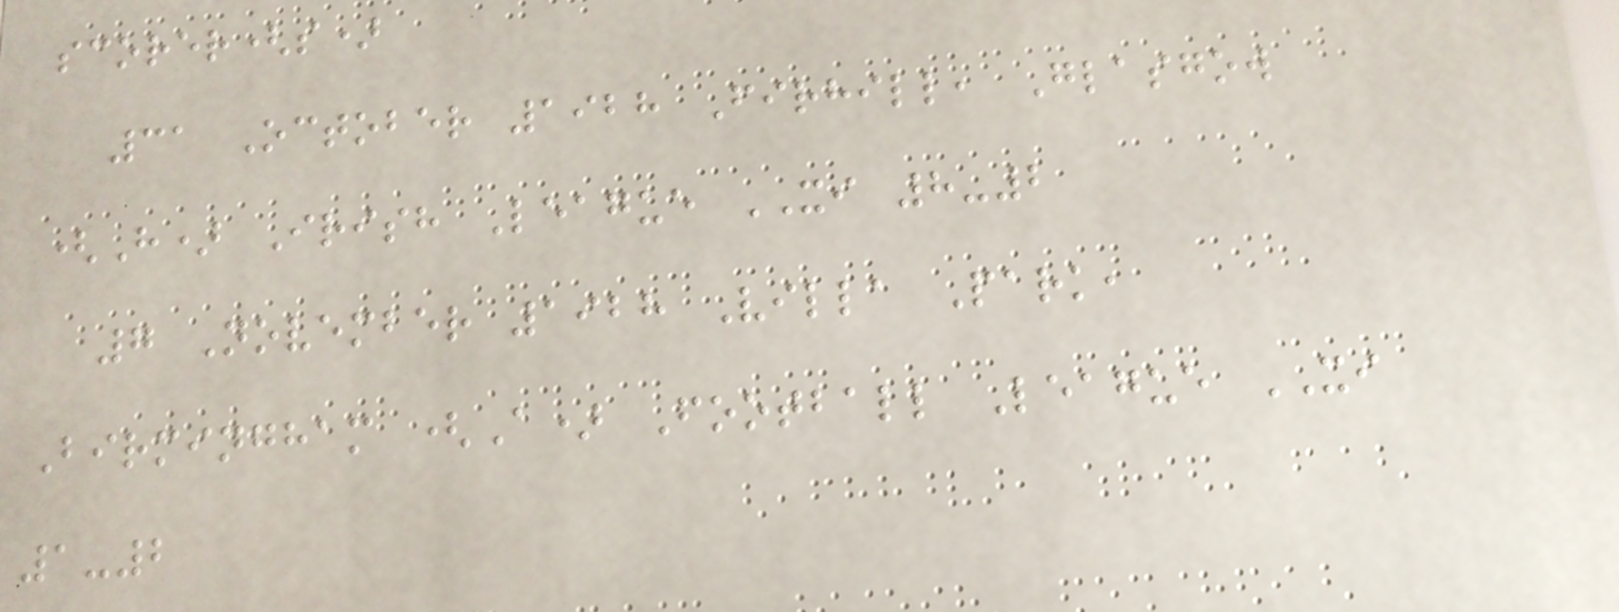scorer(s)
31 October 1928 Firhill, Glasgow
(H) Irish League XI 8-2
7 November 1928 Villa Park,
Birmingham (A) Football League XI
1-2
